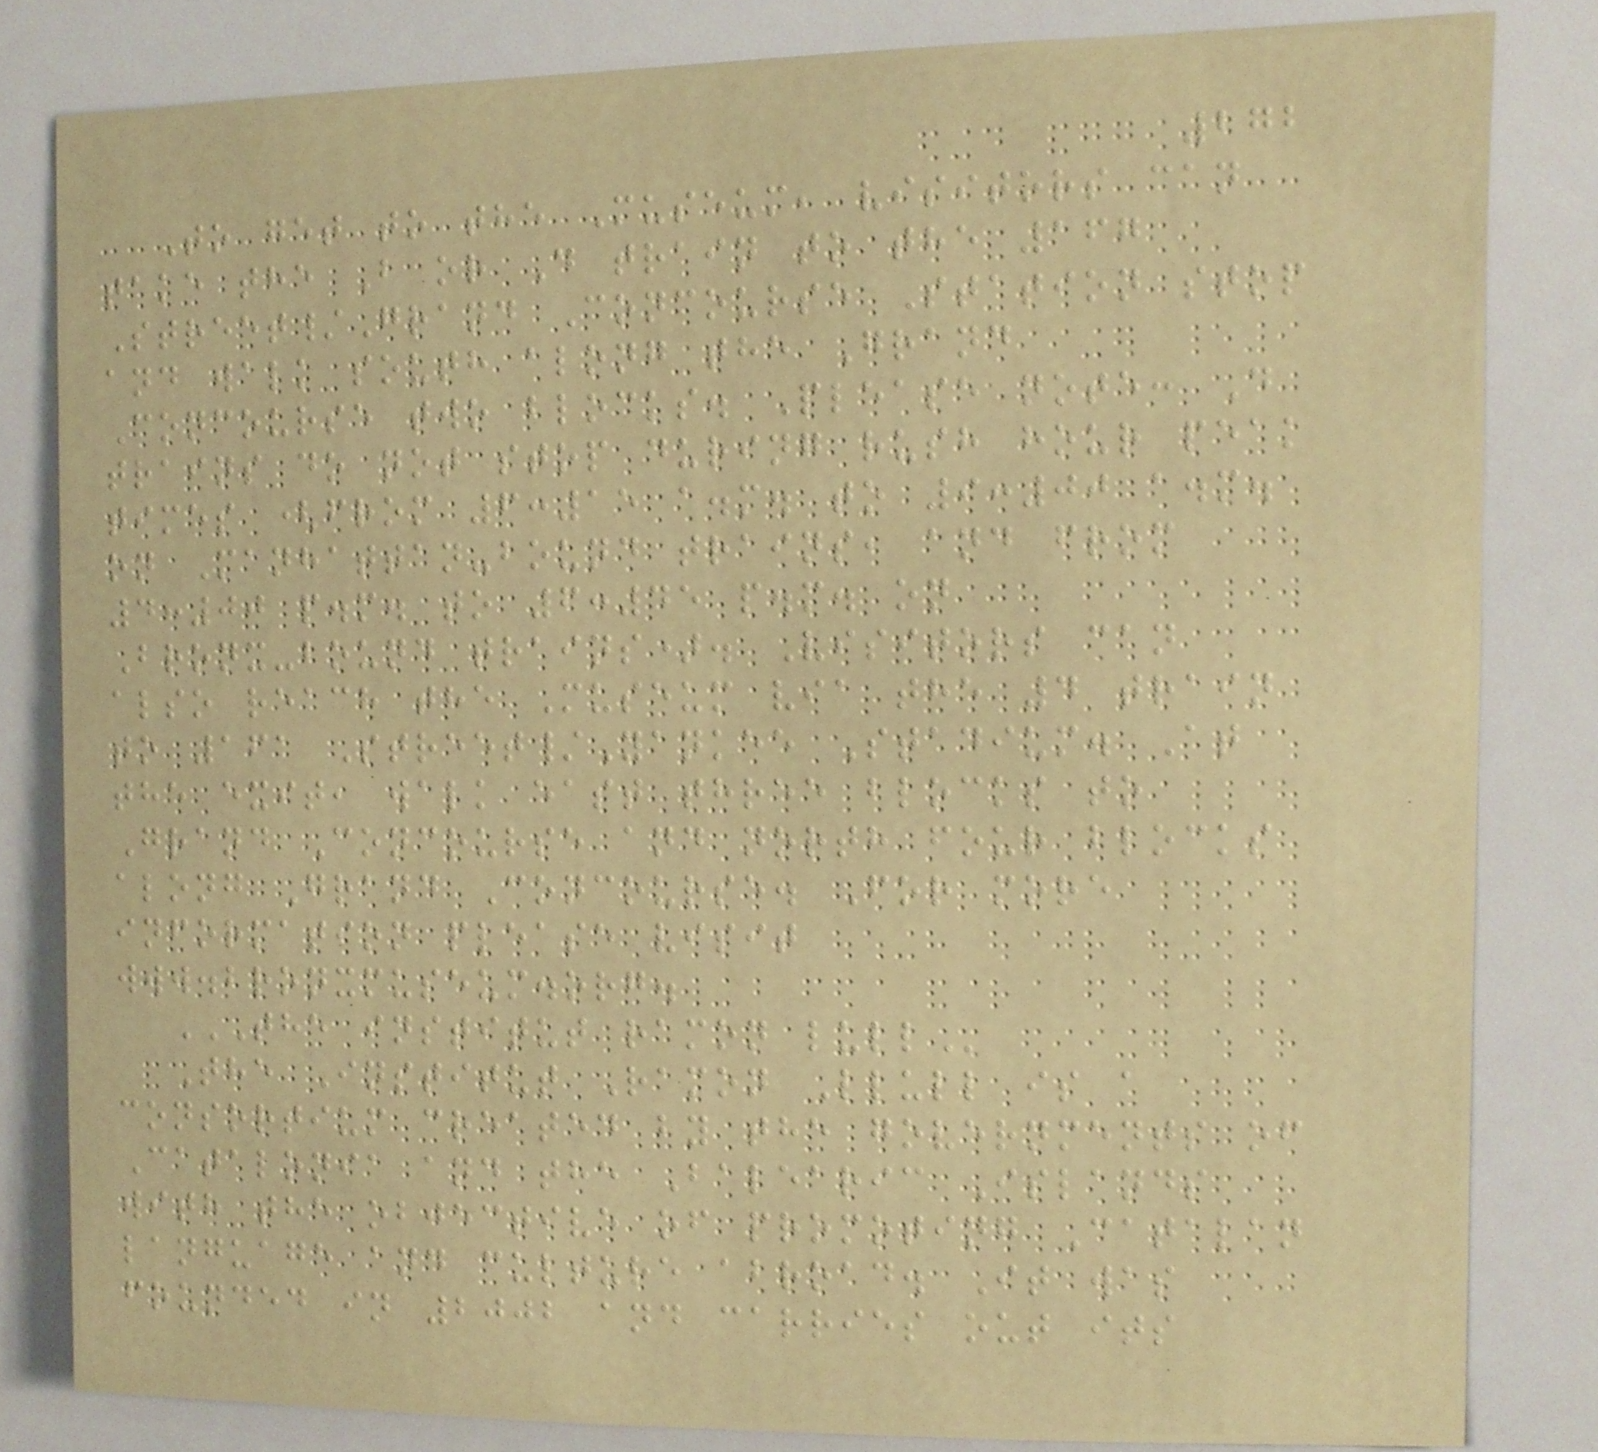272
To get to the Museum, visitors can
take the B or D train to the 167
Street/Grand Concourse Station stop
and walk south along the Grand
Concourse two blocks. Please note: D
trains do not stop during rush hour peak
times (from 6:15 a.m. to 9:00 a.m.
on Manhattan-bound trains, and from
4:00 p.m. to 6:45 p.m. on
Bronx-bound trains). Visitors can
also reach the Museum via the 4 train
to 161 Street/Yankee Stadium. At
the exit, walk east three blocks to
Grand Concourse and north four blocks
along Grand Concourse. For more
information please visit
www.bronxmuseum.org.
THE INSTITUT RAMON LULL
The Institut Ramon Llull is a
consortium created by the governments of
Catalonia and the Balearic Islands
with the objective of promoting Catalan
language and culture abroad. It was
founded in 2002 and carries out its
